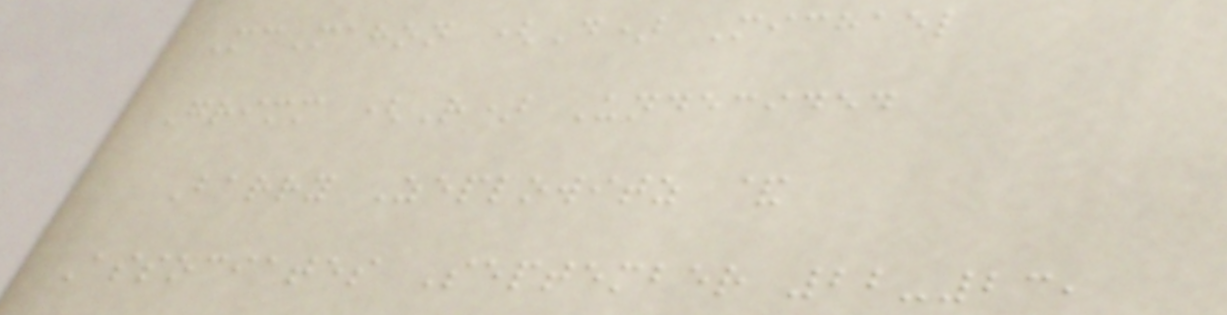McMahon (D) Michael
Grimm (R) Undecided
Barry Zeplowitz &
Associates September 22-23,
